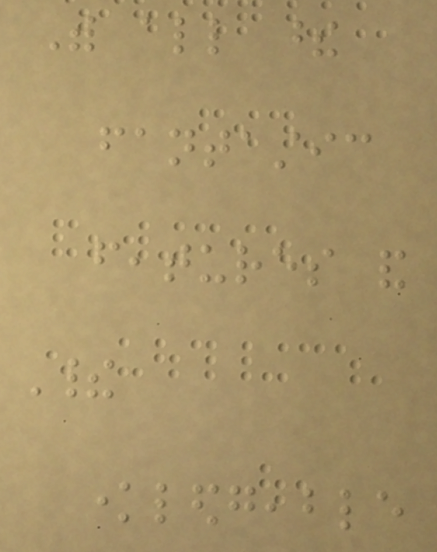With all these
fantastic
features and
Their
knowledgeable
